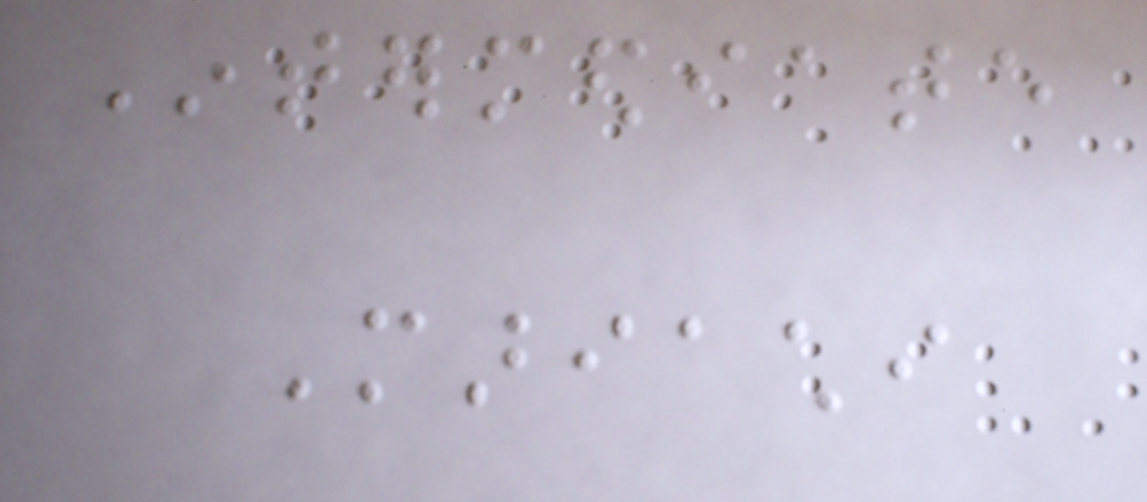Intermediate
Mariachi
